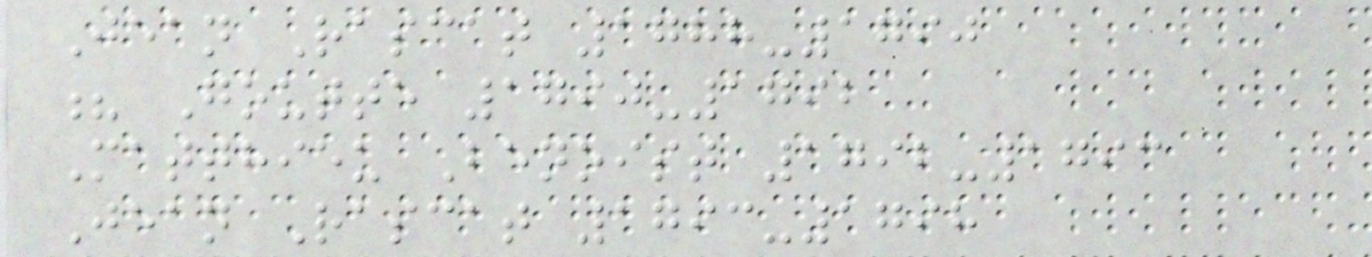Jean Rascat 1788-1790
? Goutte 1790-1792
Matthieu Benoist 1792-1793
Jean Rascat 1793-1798
